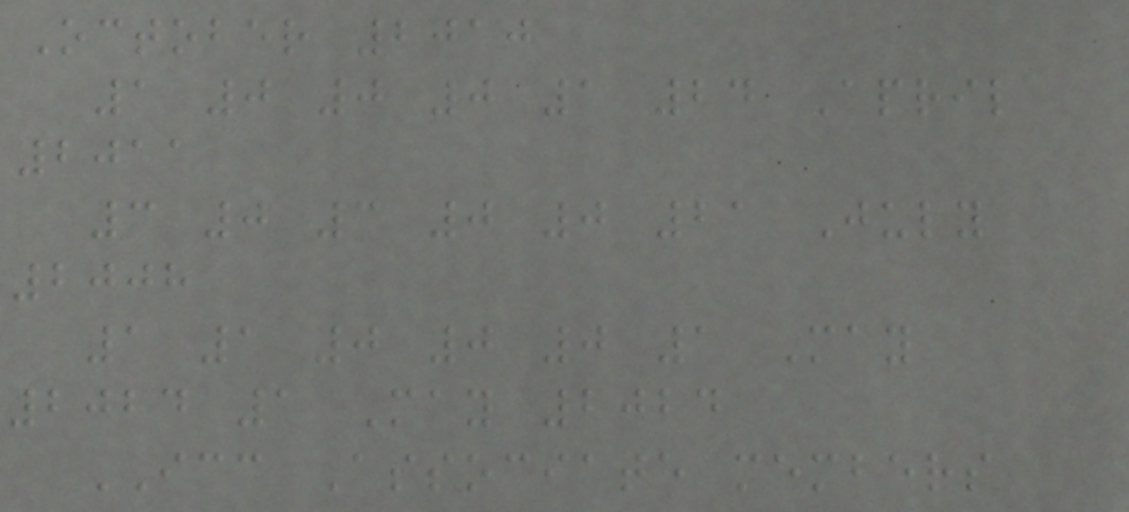October 2010
1 0 0 0 1 24 April
2011
3 0 3 0 0 21 July
2008
1 1 0 0 0 1 May
2024 1 May 2024
ICC Associate members
